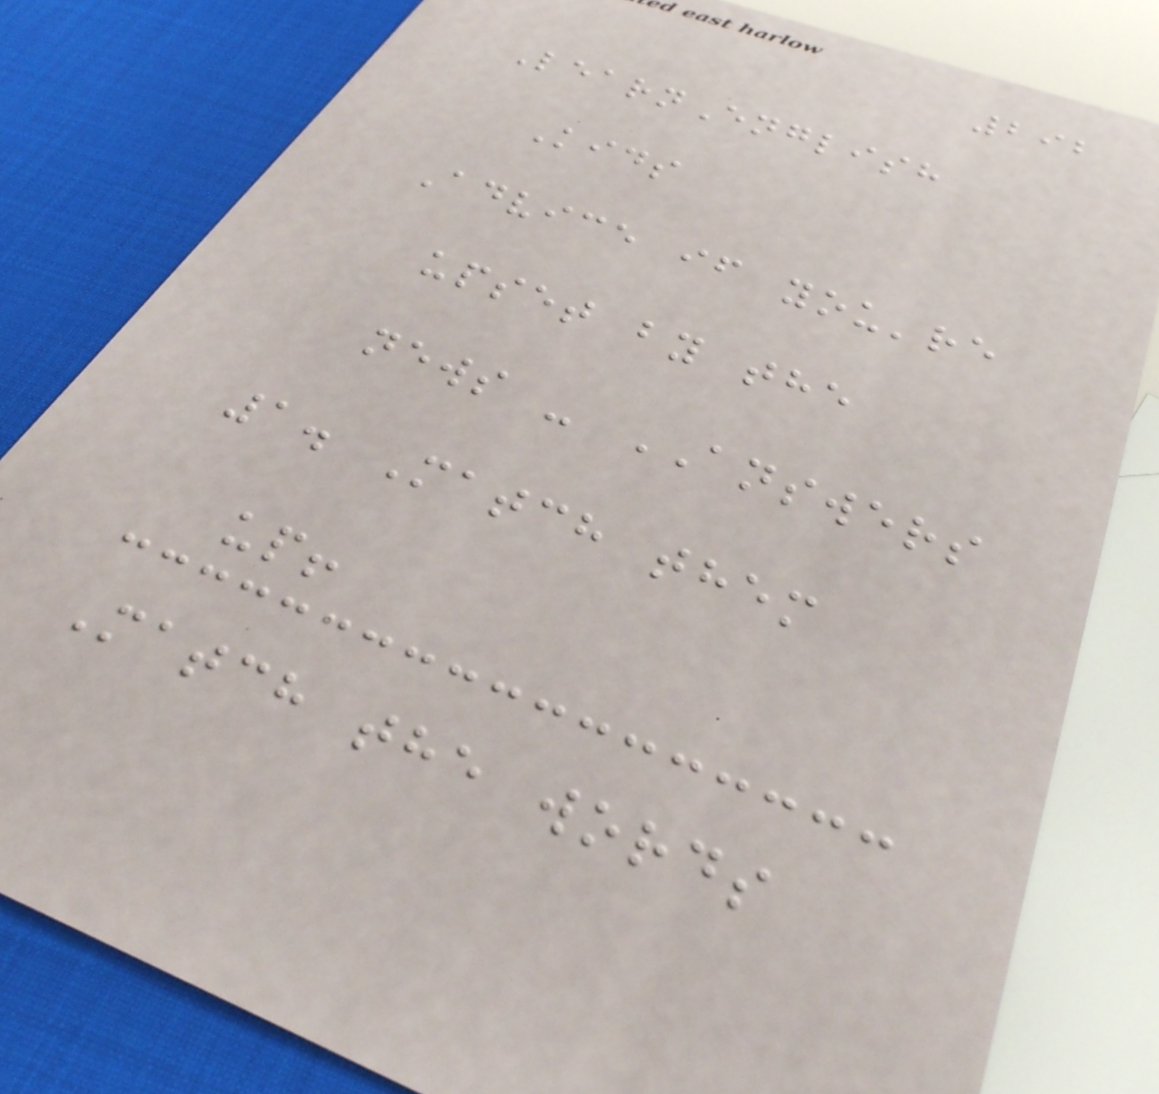292
LearnEnglish
Kids
Advice if you're
upset by the
news - ANSWERS
1. Match them
up!
Match the words
